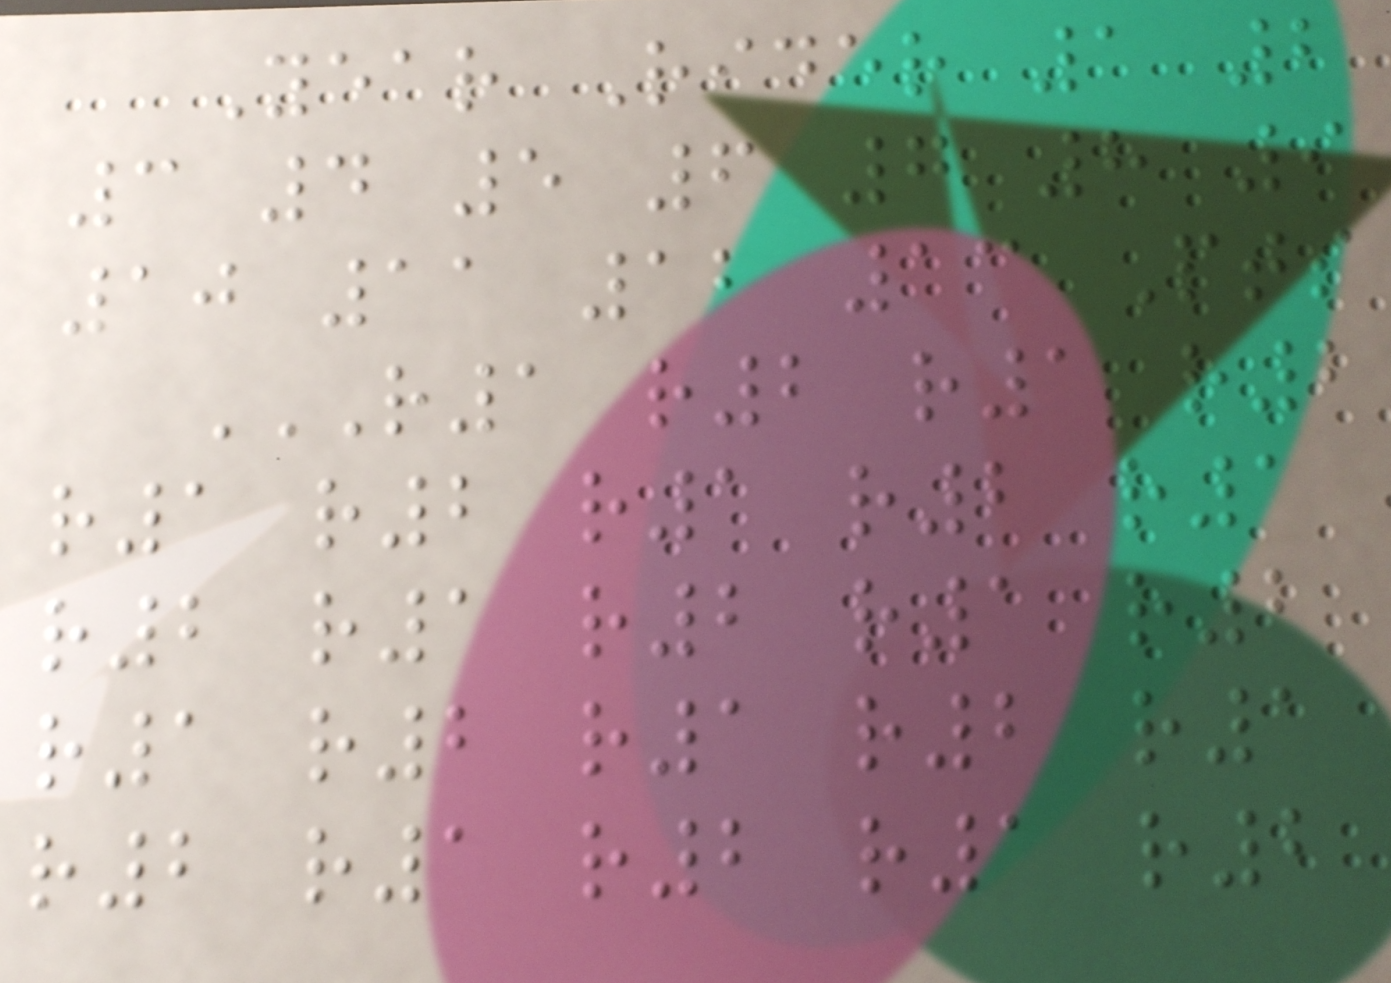Year Rider 1 2
3 4 5 6 7 8 9
10 11 12 13 Pts
R1 R2 R1 R2
R1 R2 R1 R2 R1
R2 R1 R2 R1 R2
R1 R2 R1 R2 R1
R2 R1 R2 R1 R2
